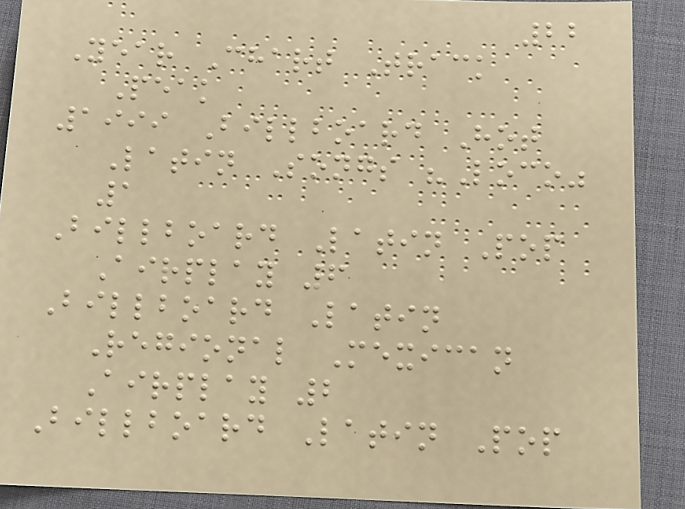22
Year Chart Track
Peak
1999 Billboard Hot
Latin Songs "Loco"
1
Billboard Latin Pop
Airplay 6
Billboard Latin
Regional Mexican
Airplay 2
Billboard Latin Pop
